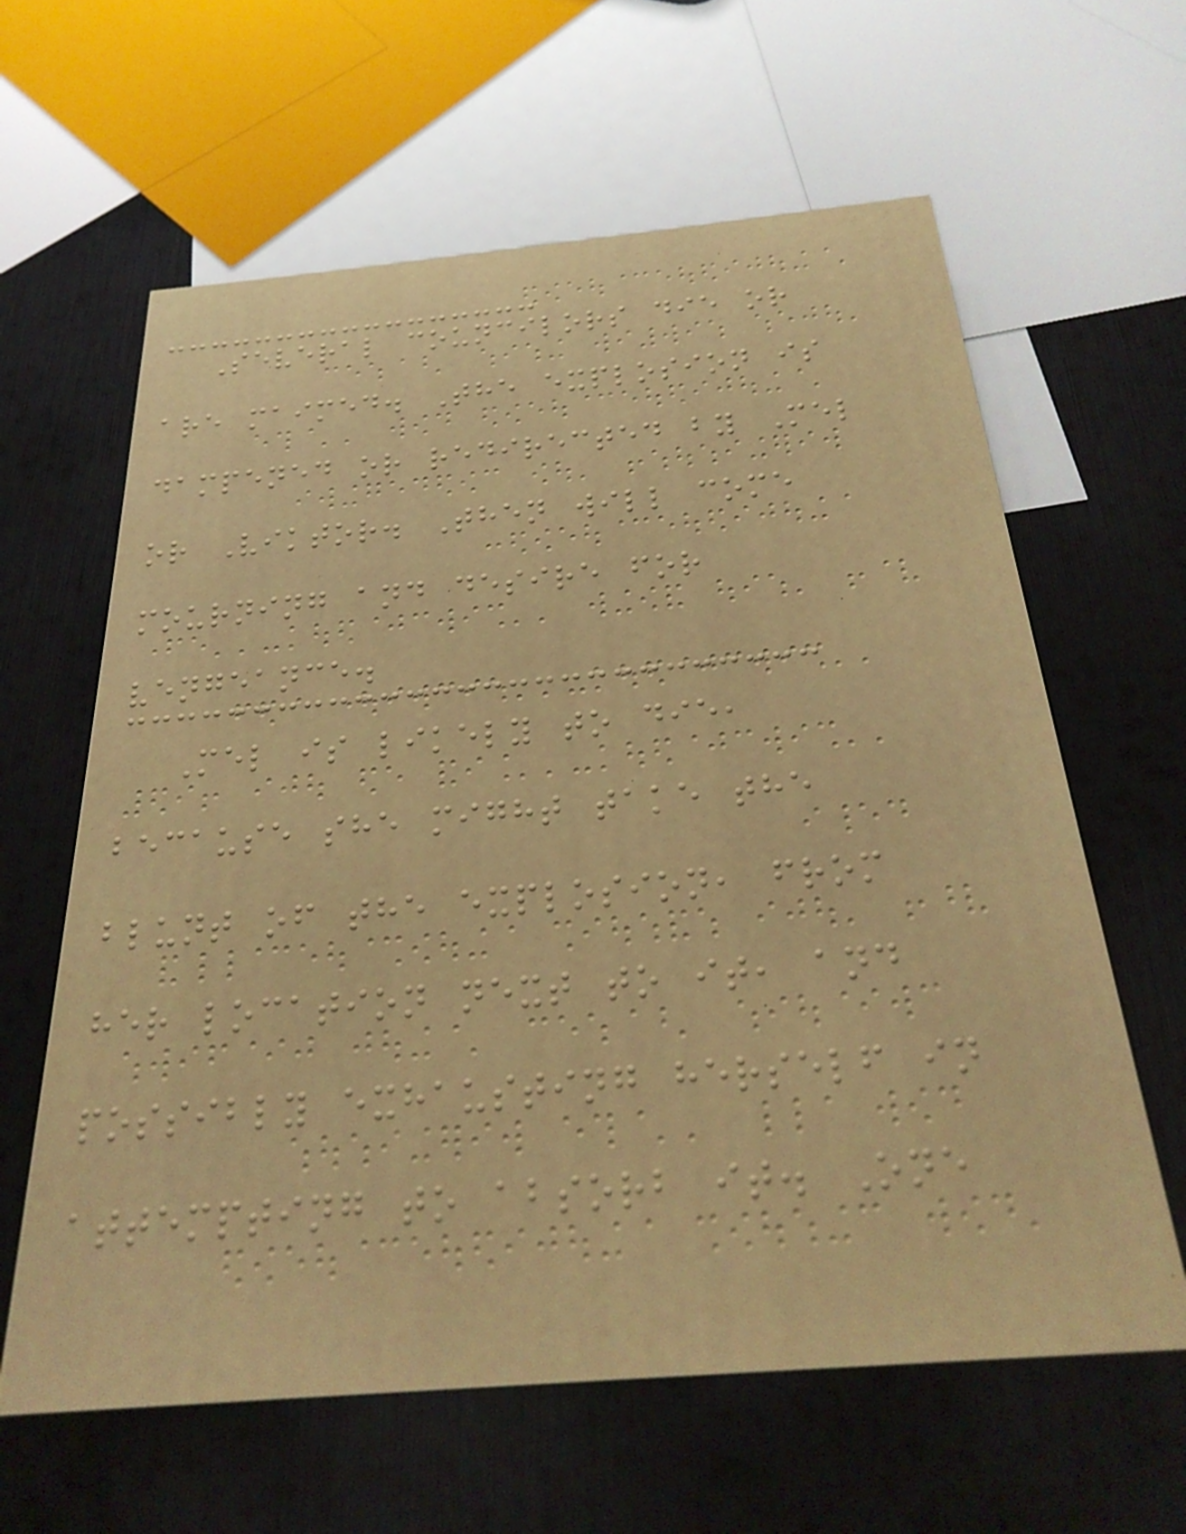Several councilors die or
are maimed. The explosion is
dampened or redirected by Mel
or Viktor. Then will come
mourning and desire for
vengeance.
Mel is likely to die,
because she might take the
blunt of the explosion, from
her location next to it, and
possibly exhausting herself in
attempting to absorb it. One
